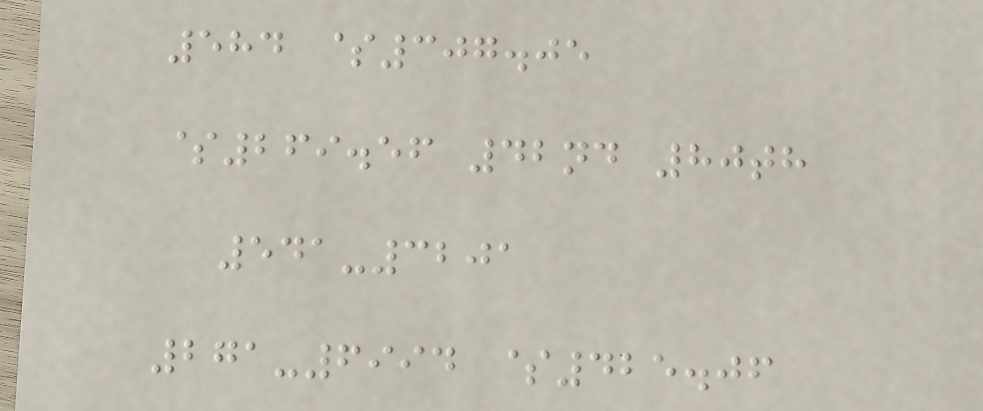584 $307.05
$269.56 42nd 80th
541-3201
271-6994 $425.06
